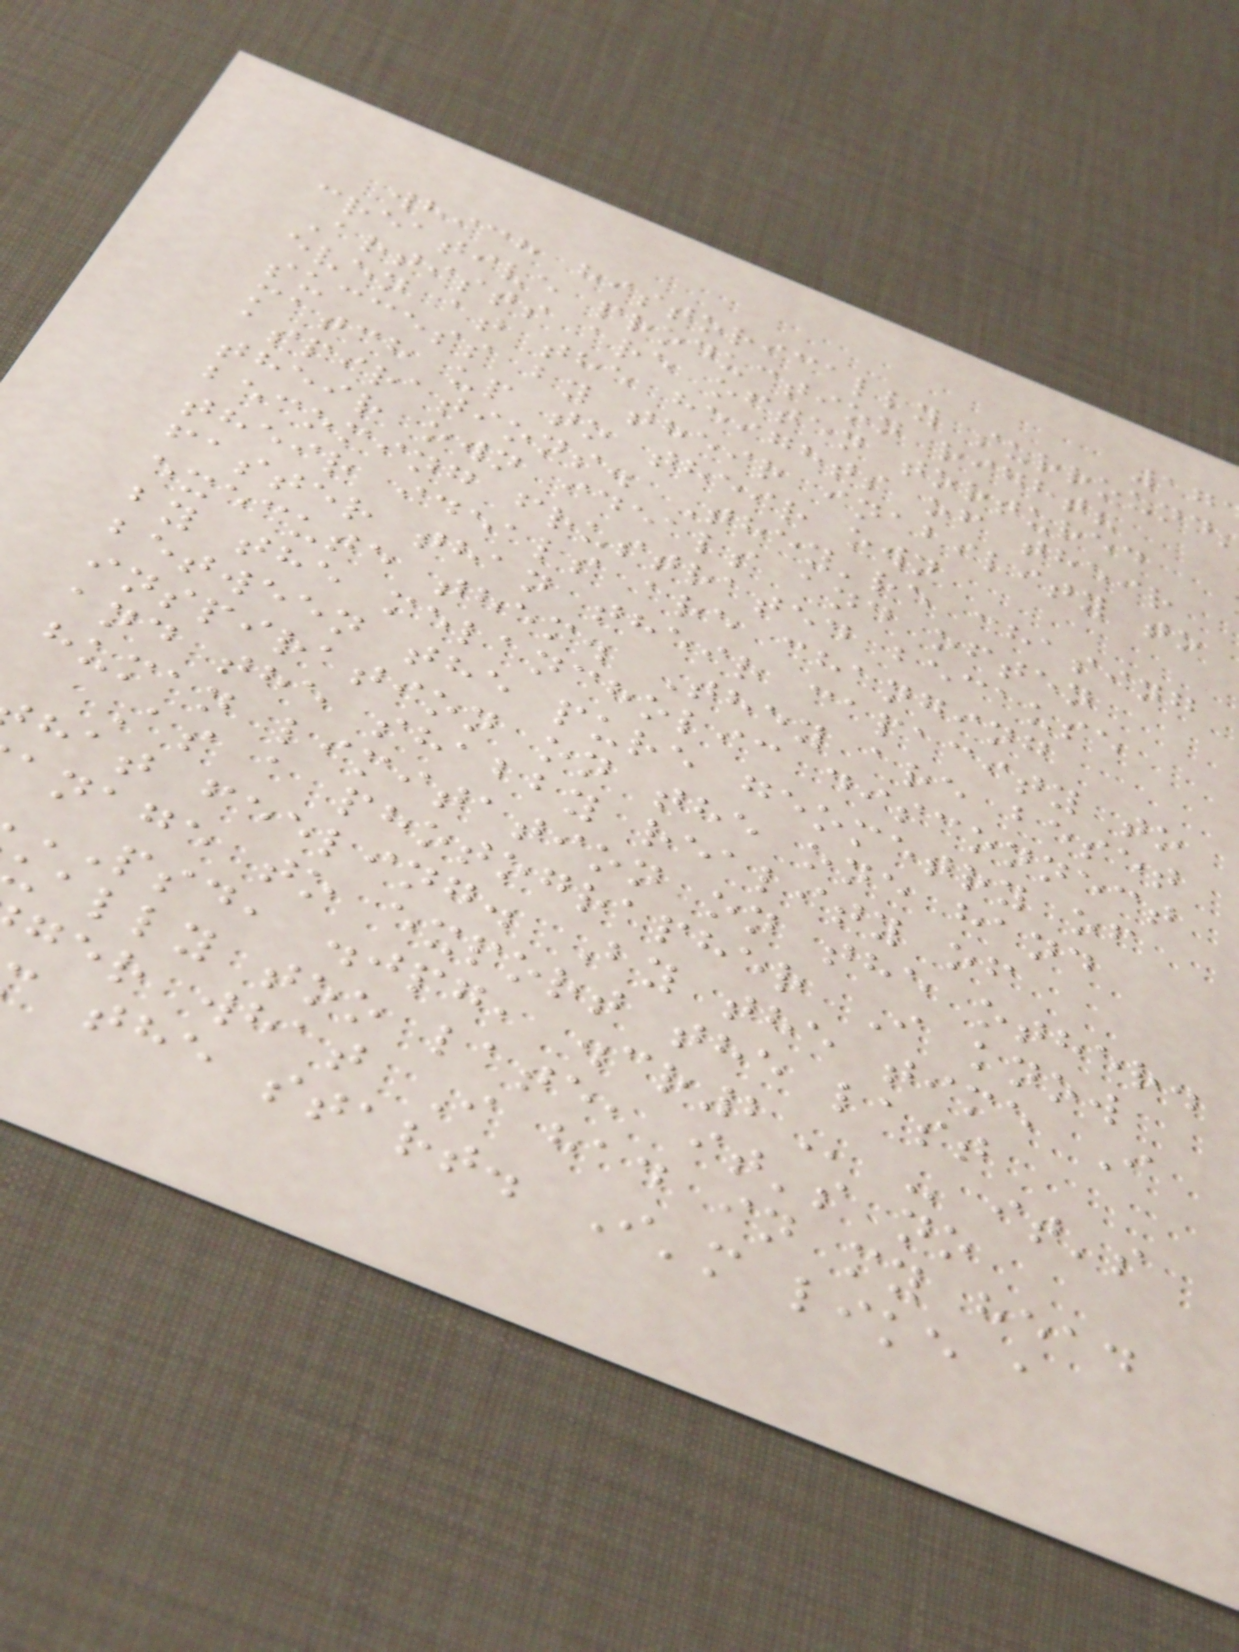which historically surround
creative production right?
Artists are often tortured
even at the heights of their
success by their inability to
match up to their own
aspirations. They're chasing
their own ideals and often
becoming frustrated because
their ideals are changing
faster than their capacity to
execute them. They are beset
by the melancholic disconnect
between the pure geometry of
inspiration on the one hand
and the shabby reality of
human limitation on the other.
As a photographer I know
hat feeling. By the time I
anage to export the last
PSD, .jpg,
ually too late, it's no
ger what I had in my head
the start. I'm like a
